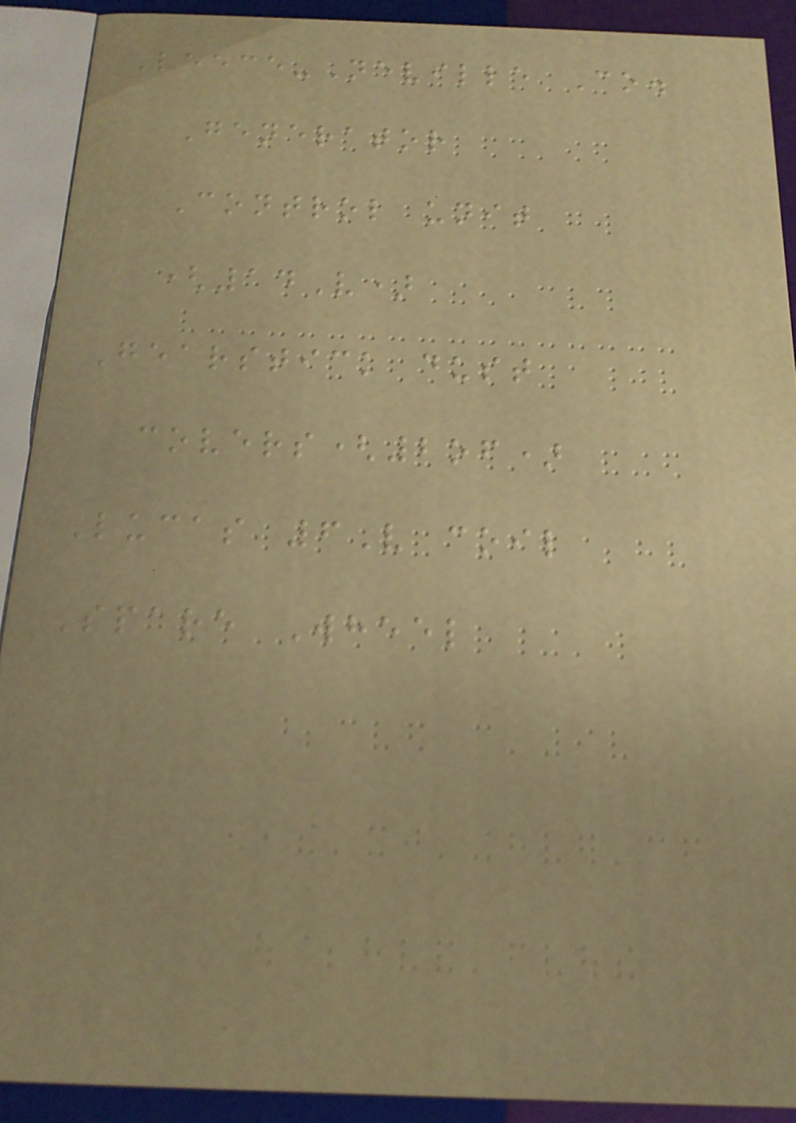Leece-Neville Co.
Generator
Control unit
(14V)
Gearstick dust
covers(2of)
Lucas 6V coil
Spare Wheel
